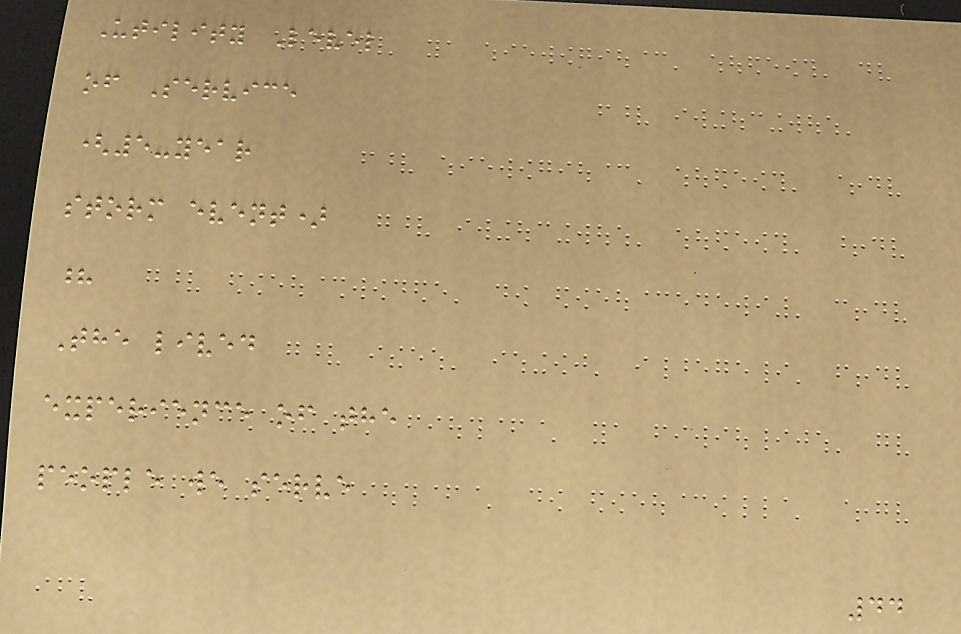Utility Level
of Service
(5-year
storm event)
?
The lived
experience of the
people we serve
44
